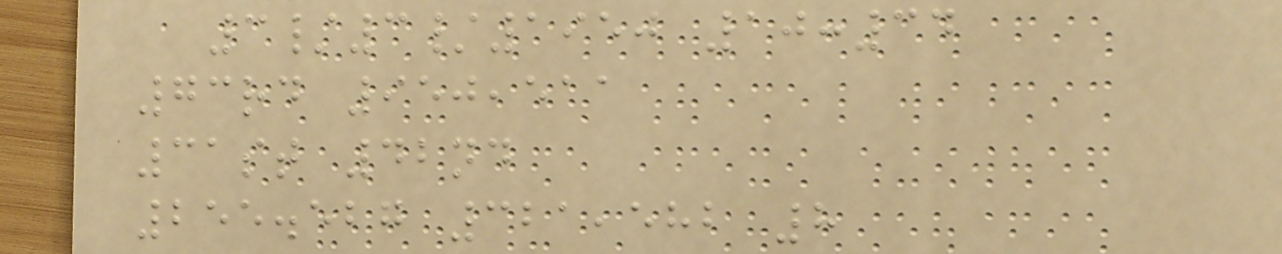3/3/1950 10:34
73rd 950,511
31st 42nd
255.527 321,582 8
